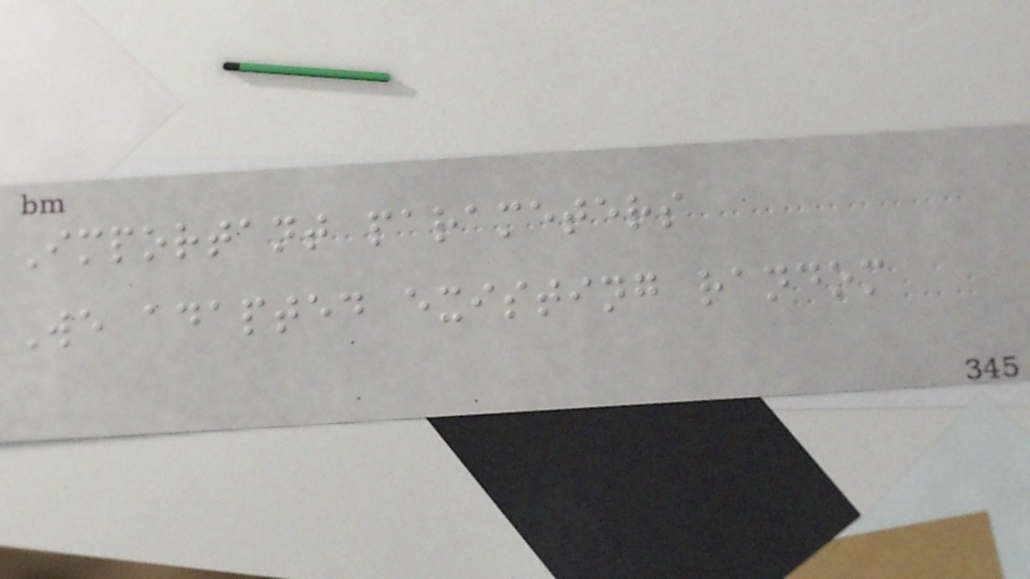Important parameters
We adapted existing random
